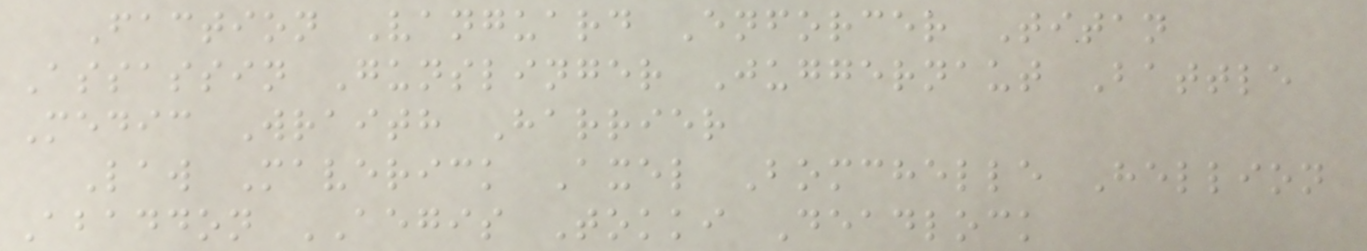Faction Vanguard Enforcer Titan
Assassin Gunslinger Juggernaut Battle
Medic Wraith Harrier
Law Maverick Axel Bomchelle Hellion
Abaddon AEGIS Tokki Deadlock
